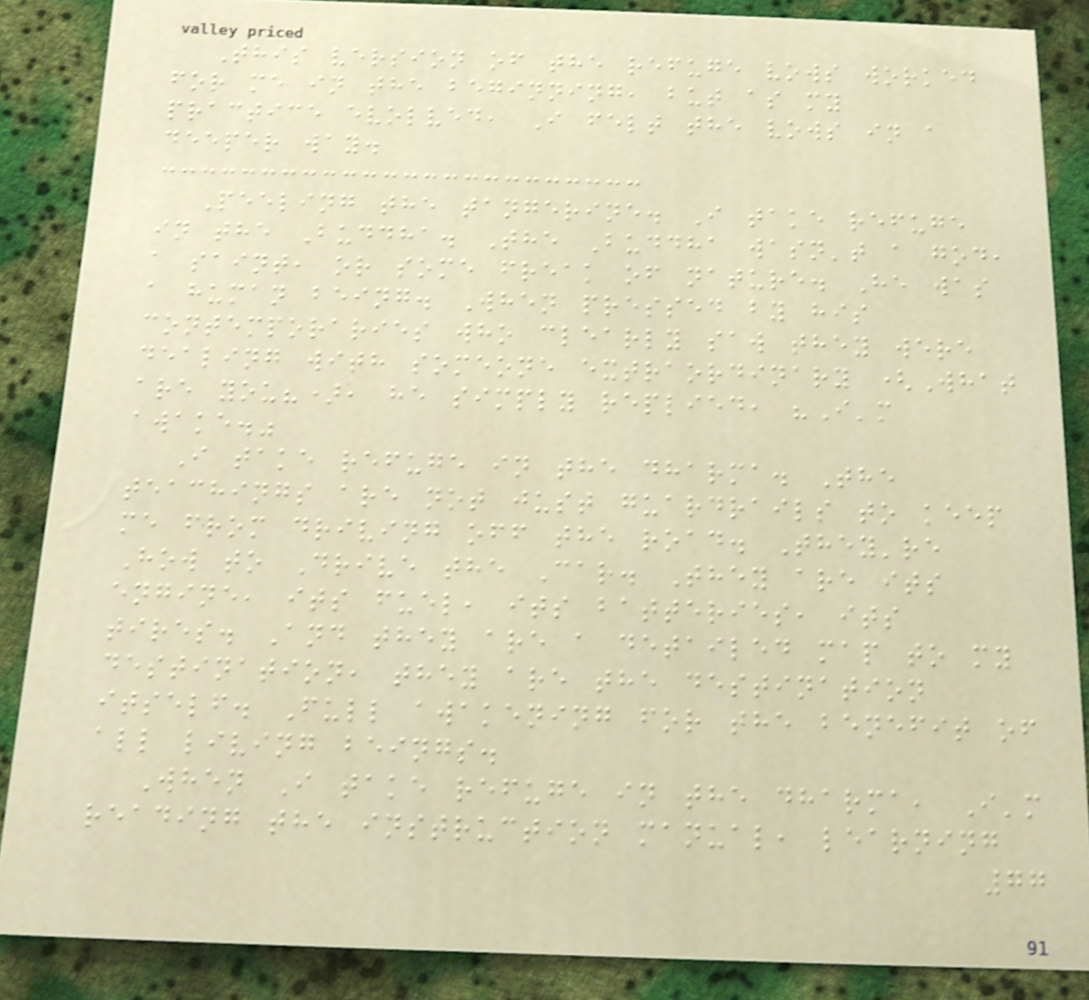This version of the refuge vows worked
for me in the beginning, but as my
practice evolved, I felt the vows in a
deeper way.
Peeling the tangerine. I take refuge
in the Buddha. The Buddha wasn't a god,
a saint, or some freak of nature. He was
a human being. When pressed by his
contemporaries who clearly saw they were
dealing with someone extraordinary (What
are you?), he simply replied, "I'm
awake."
I take refuge in the dharma. The
teachings are not just guardrails to keep
me from driving off the road. They're
How to Drive the Car. They are its
engine, its fuel, its batteries, its
tires. And they are a detailed map to my
destination, they are the destination
itself. Full awakening for the benefit of
all living beings.
When I take refuge in the dharma, I'm
reading the instruction manual, learning
77
